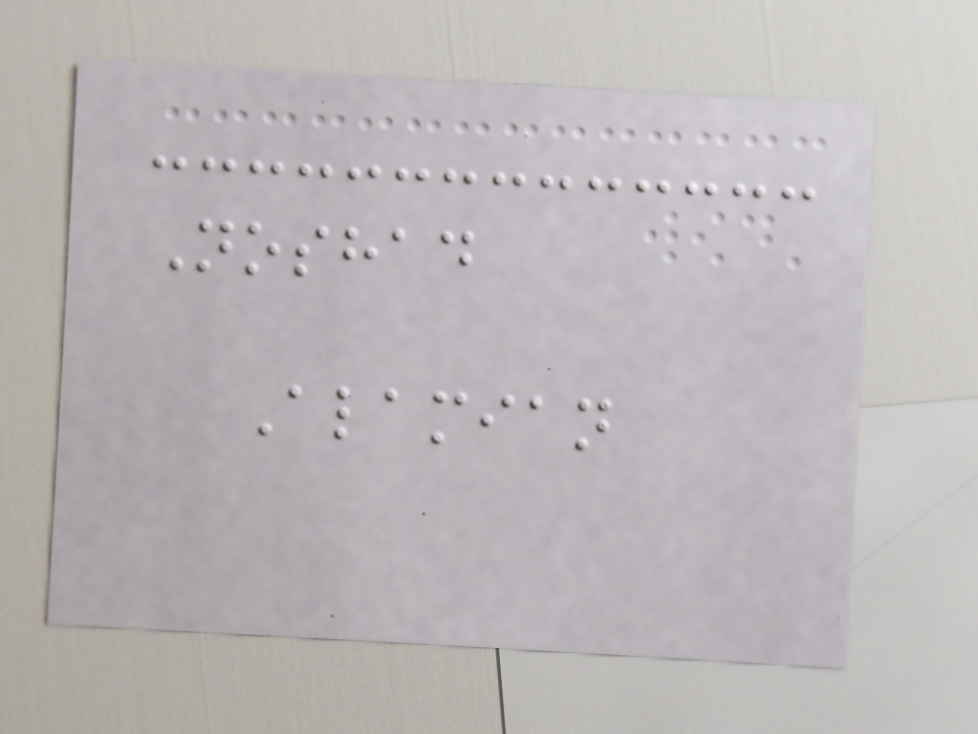Noshad
Alamian
